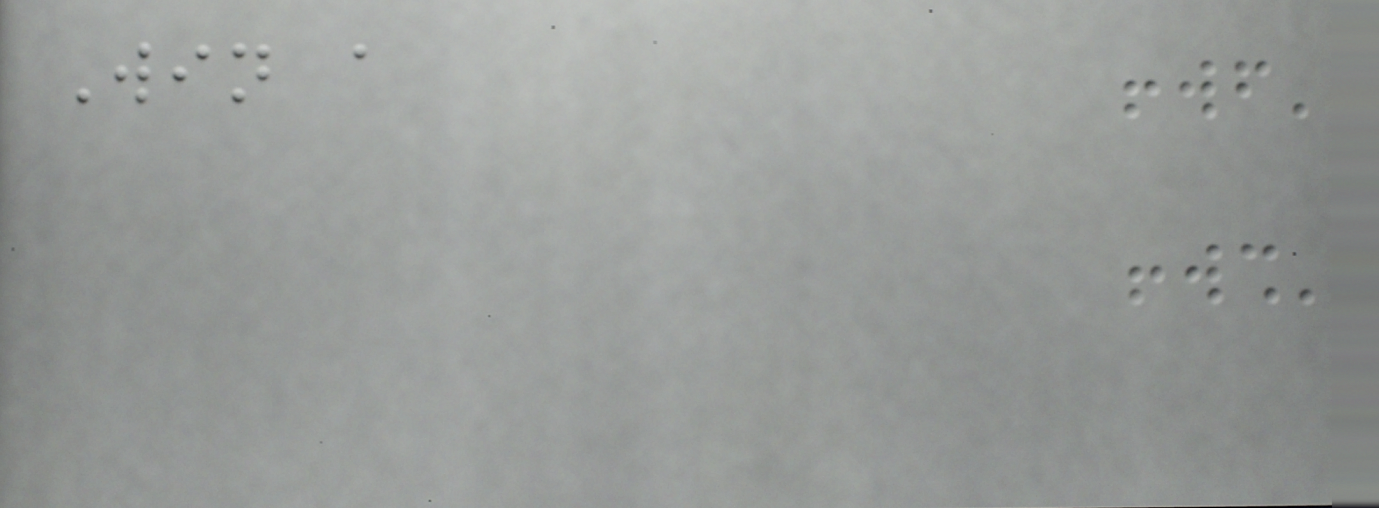Win a
